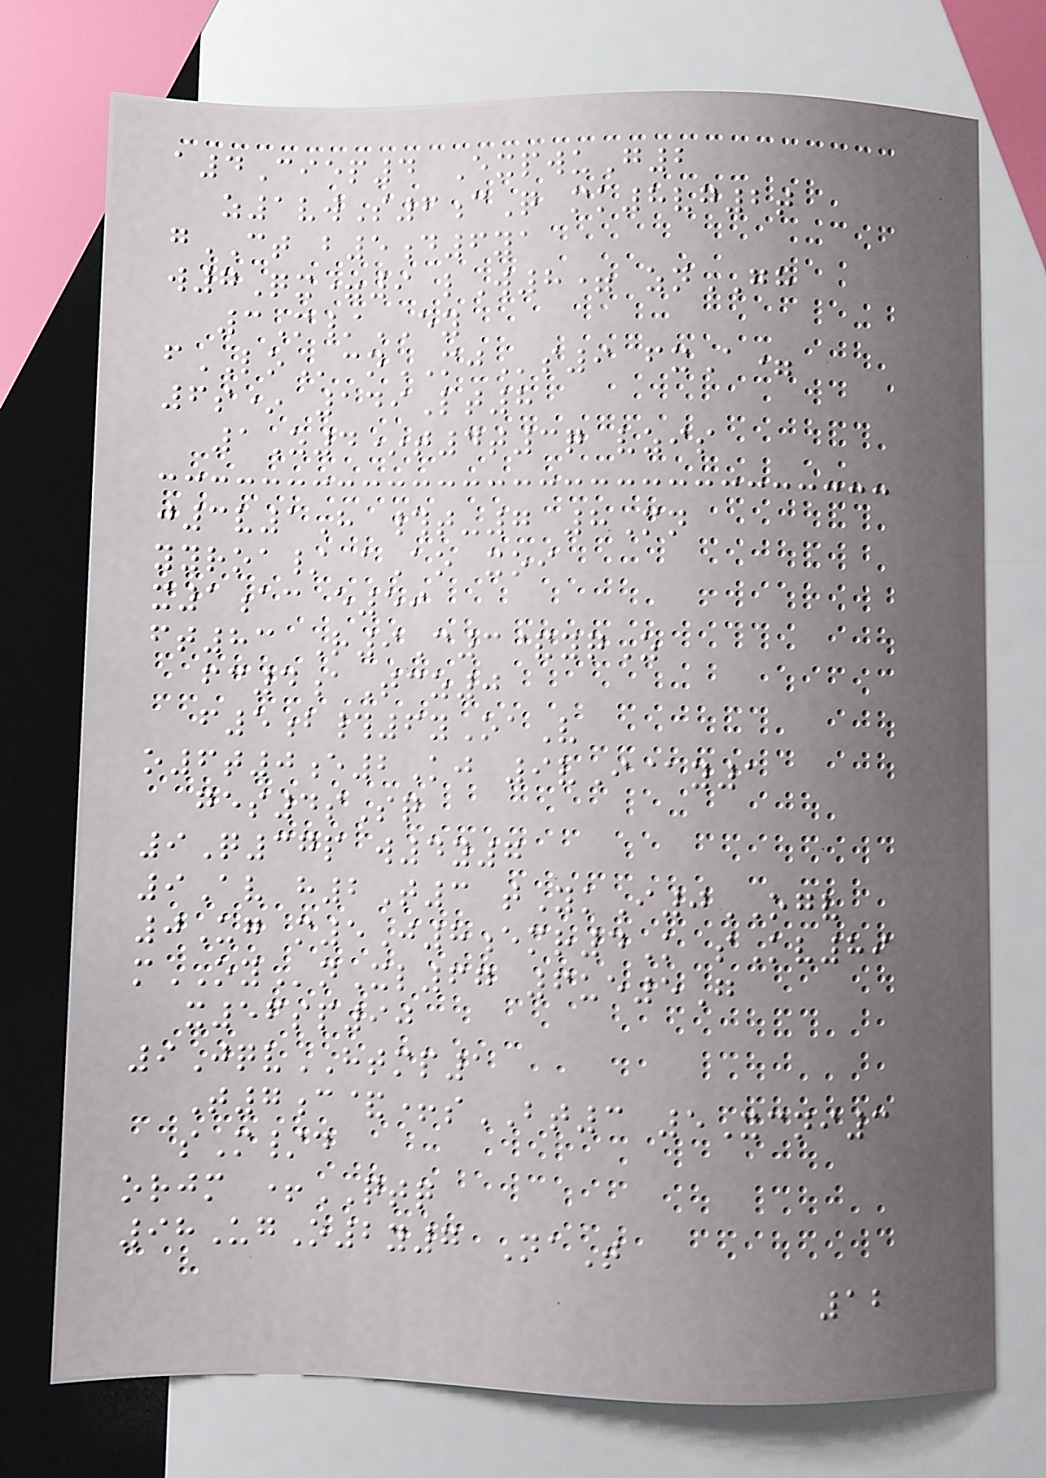a4Ciep4 ExpwuG2
z1vwS6cQ mk8vg2t
gCT b5d6ya
w7Qx=9 lW8= znGH
3M/EY
fLOcnMJs9 fxA=
6s* 149Lt8
1Z4*t4t3q vzis
j3v1H #t-7 8Mn
yyroa/ aAo xoi
x1ac e59
ft83 R9C3&yqZ
fc4aTcz0
f5b#6yOaV
o6t0e2Kj 9vI@y1
ges4sSq
9Q37p w4y7
9Av h2T3 tYkI0OGV
0Ug m5J8emr4K sKv89
mOYnXl67 6ue5G
x56sp90
9JqvHTMP1
T7c&+sBT3 5Xcni3
sM/d
orjm +QTQ
98UgO2y7 NaT
12
